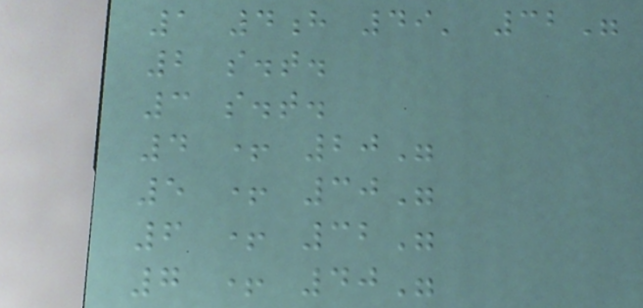1 4h 49' 32"
2 s.t.
3 s.t.
4 + 20"
5 + 30"
6 + 32"
7 + 40"
